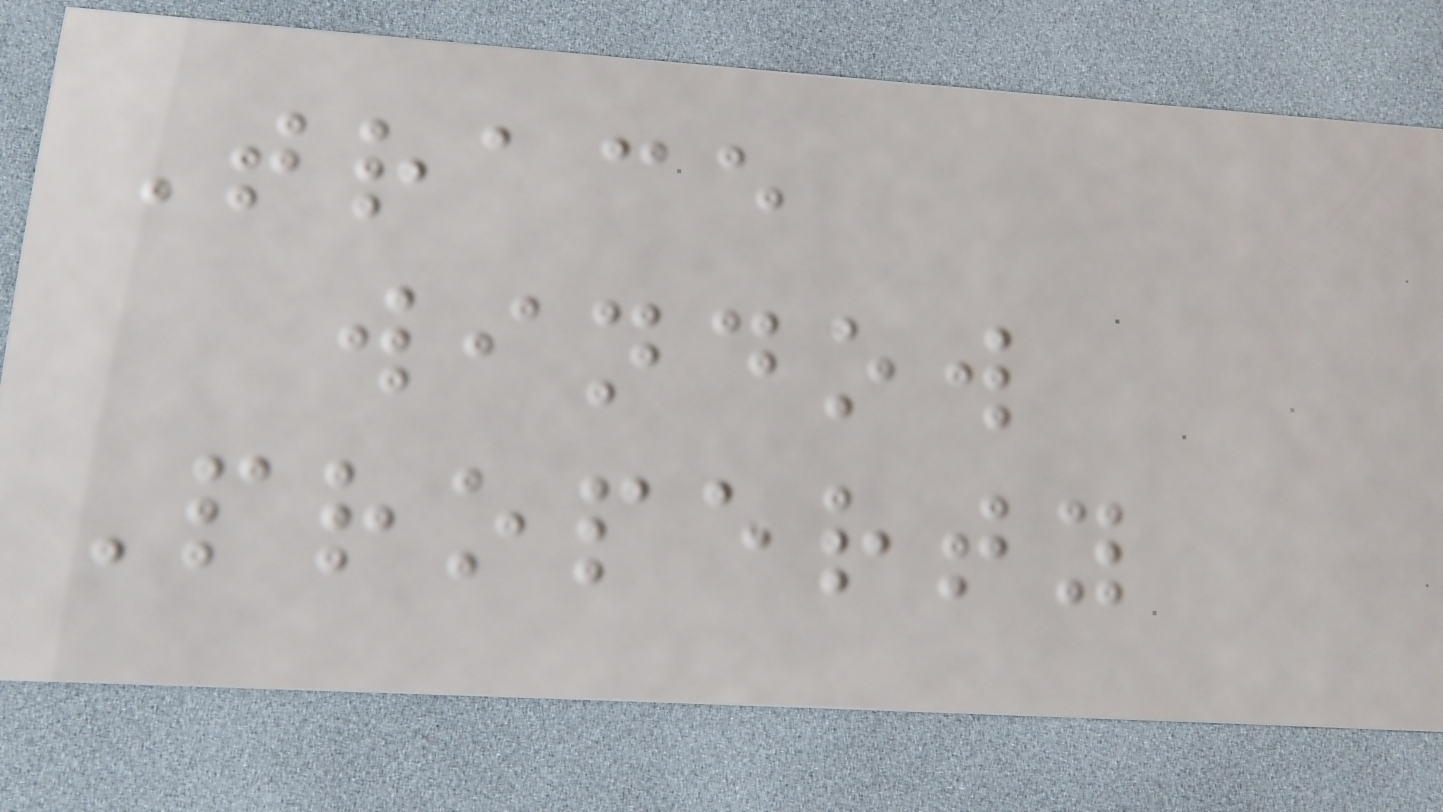Trace
window
Property
